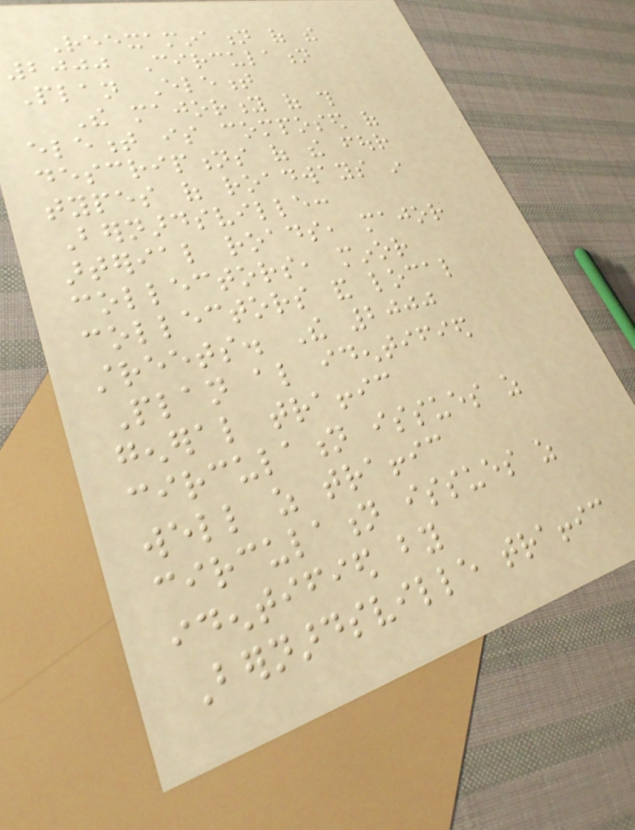Reexamination of the
2000 Circulation
Plan Element
The majority of this
element is composed of
descriptions of the four
types of roadways in
Bernardsville:
arterial roads, major
collectors, minor
collectors and local
streets. The 2000
Plan also identified
general traffic
circulation issues as
well as traffic
circulation issues as
identified by
Bernardsville traffic
